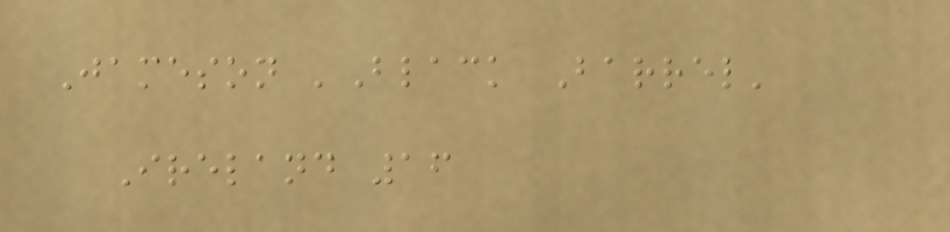Jameson 'Black Barrel'
Ireland 16
